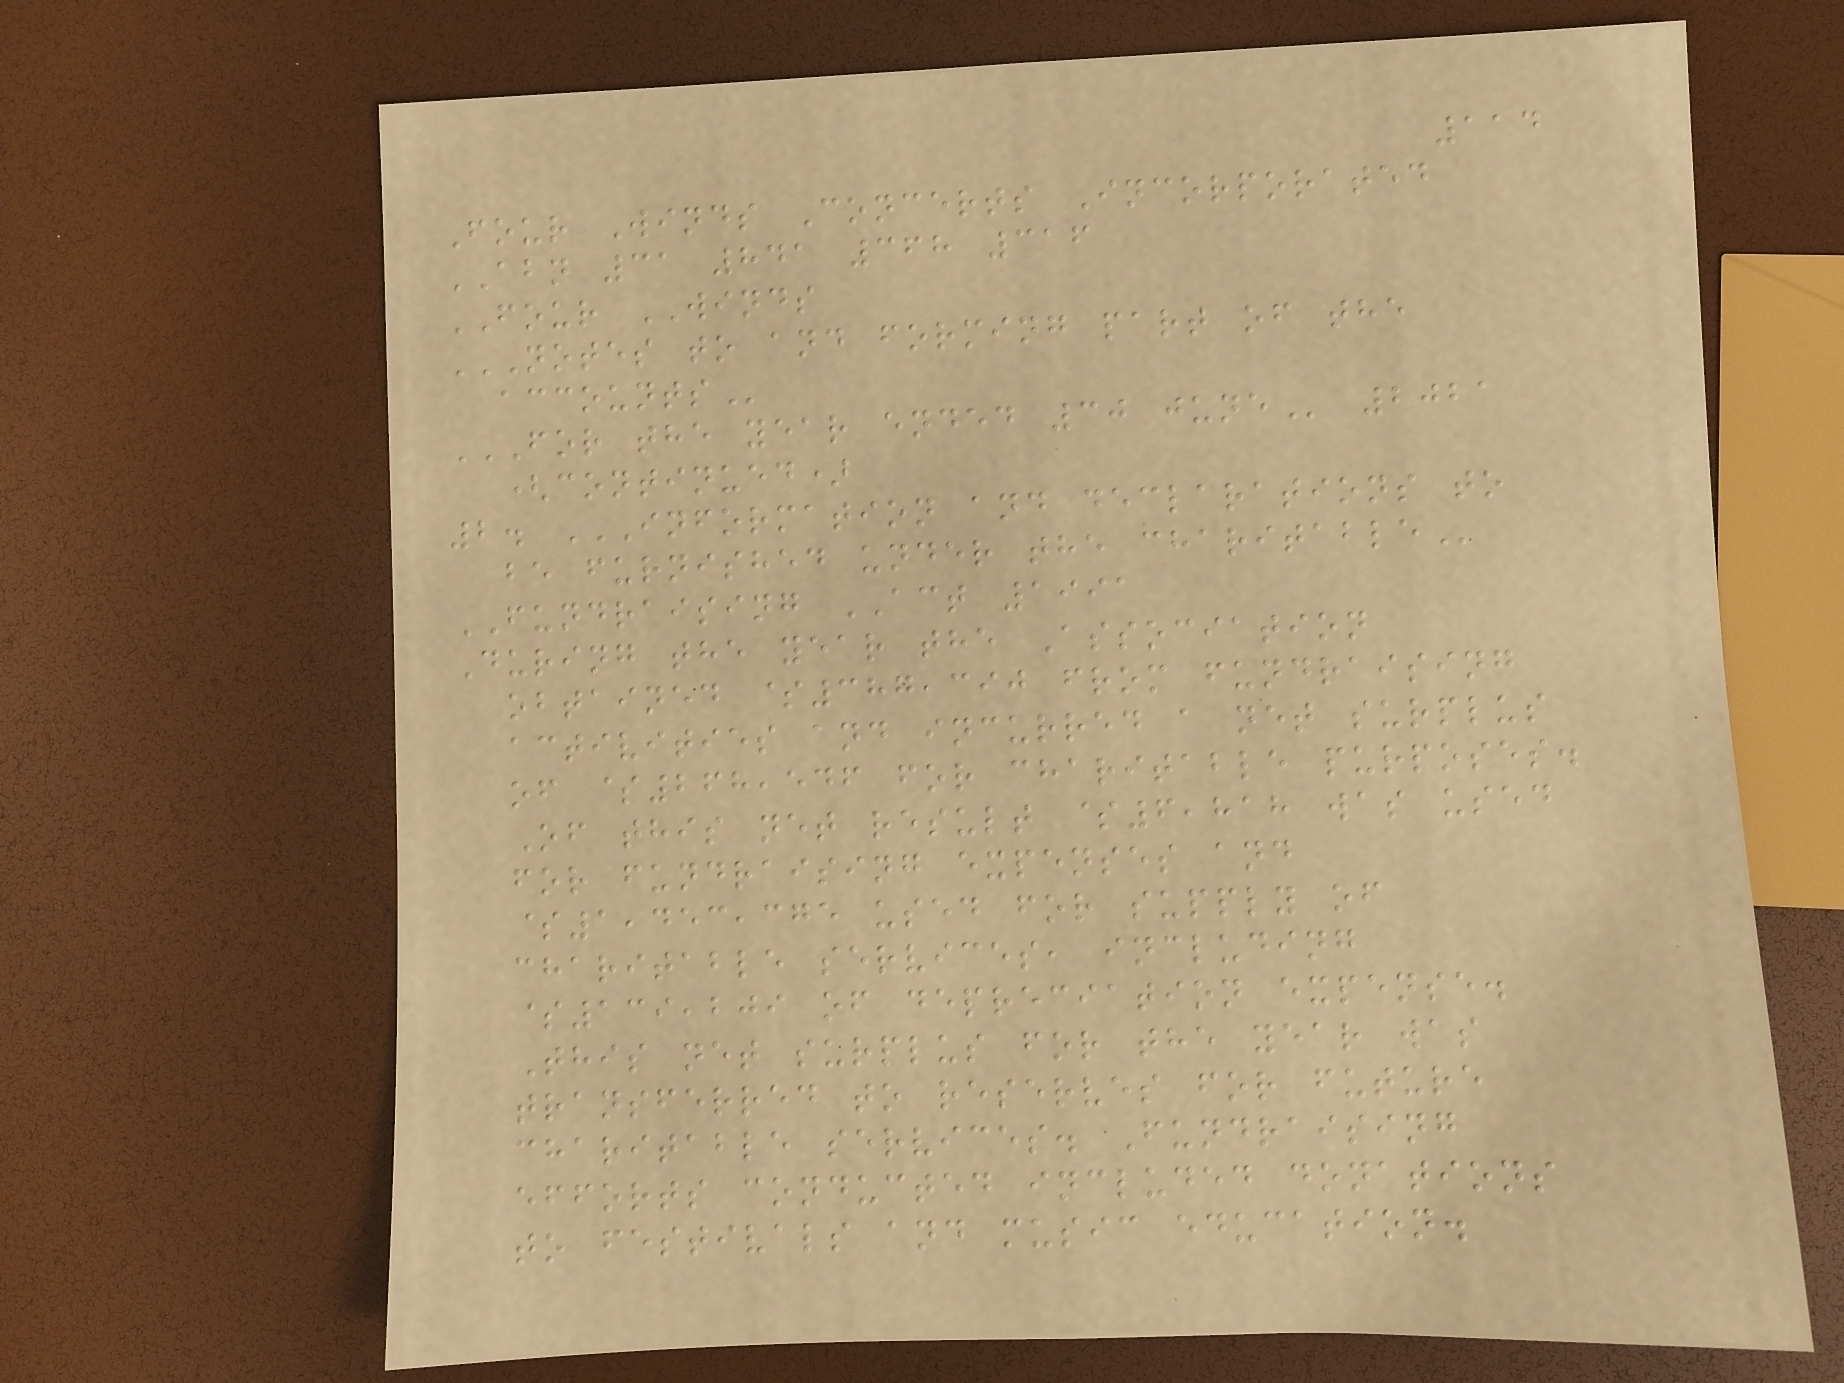114
Four Winds Concerts Incorporated
ABN 31 841 368 316
FOUR WINDS
NOTES TO AND FORMING PART OF THE
ACCOUNTS
FOR THE YEAR ENDED 30 JUNE 2021
(continued)
2. INFORMATION AND DECLARATIONS TO
BE FURNISHED UNDER THE CHARITABLE
FUNDRAISING ACT 1991
During the year the Association
obtained $387,390 from fundraising
activities and incurred a net surplus
of $268,546 for charitable purposes.
Of this net result $6,818 was used
for fundraising expenses and
$1,453,375 used for supply of
charitable services, including
$139,209 of depreciation expense.
This net surplus for the year was
transferred to reserves for future
charitable services. Fundraising
efforts conducted included donations
to festivals and music education.
